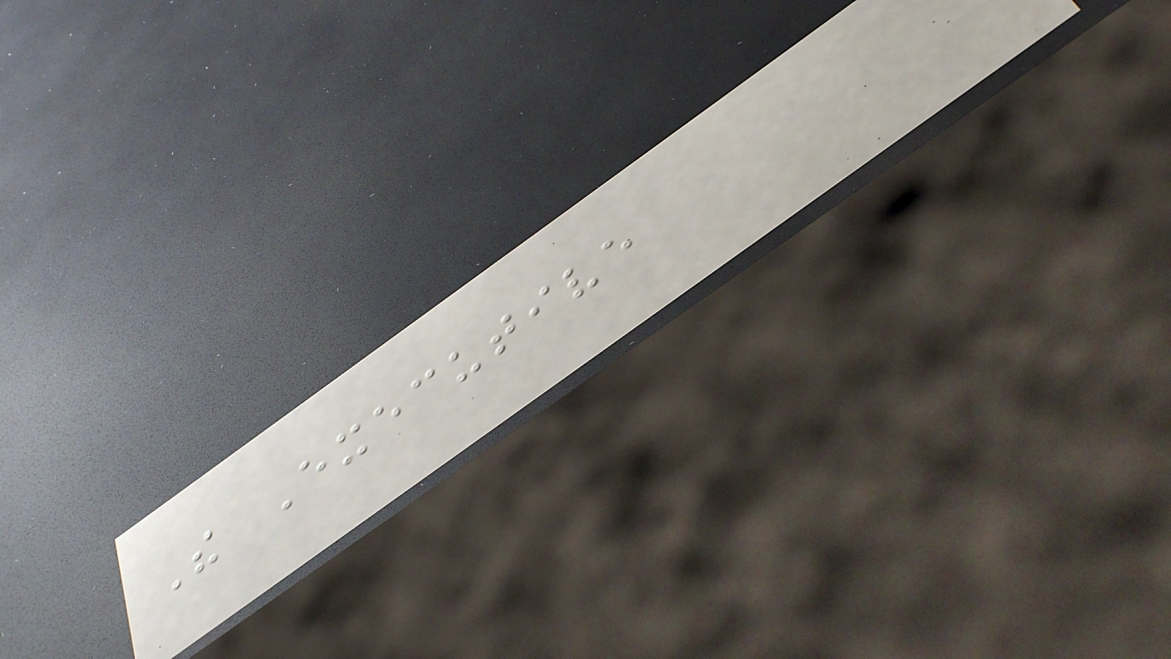The Executive
